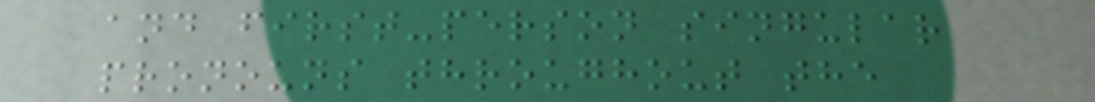and first-person singular
pronouns throughout the
